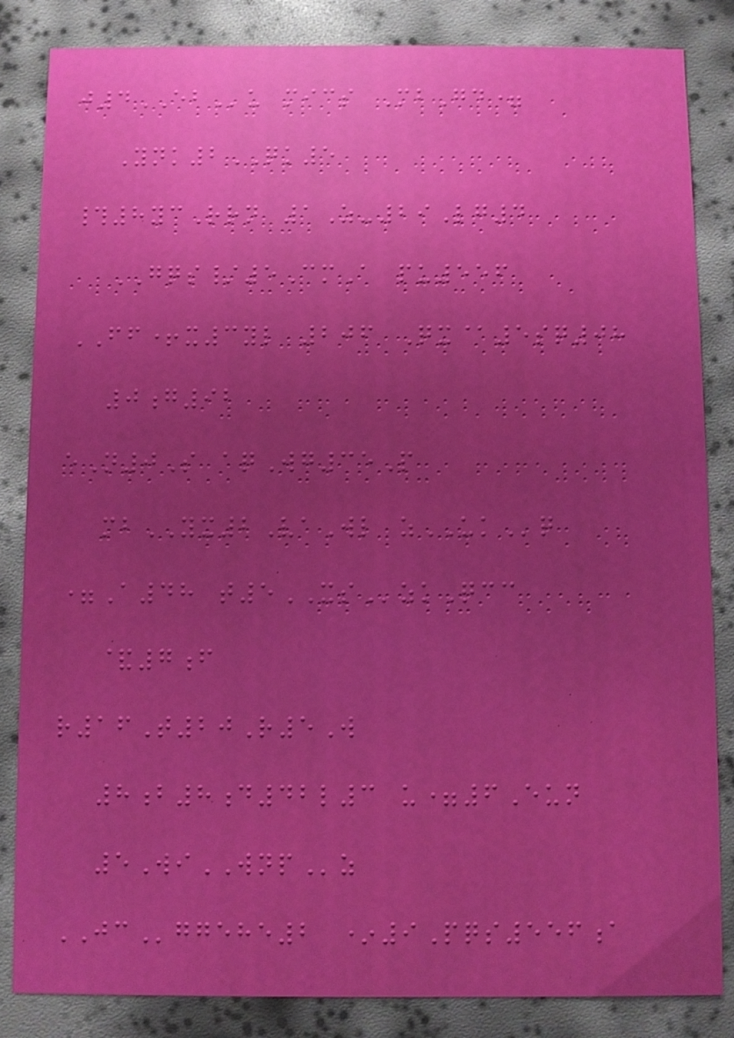j4EBu mics MbGd=
Ynk2QK5
#8ycRrn 1Z-29Lg4
GQS/5CmA pu556
FF+x3yl 206 Qx@5sq08
0g92
eN0S aqWg35P
mbYX2VaWl zUKq
=A48 t5XSzkQcc
&7f
r16T20R5W
8b8d42l3 u=6Eun
5WiWNPz
JCggehe2 *9Pqs556a
